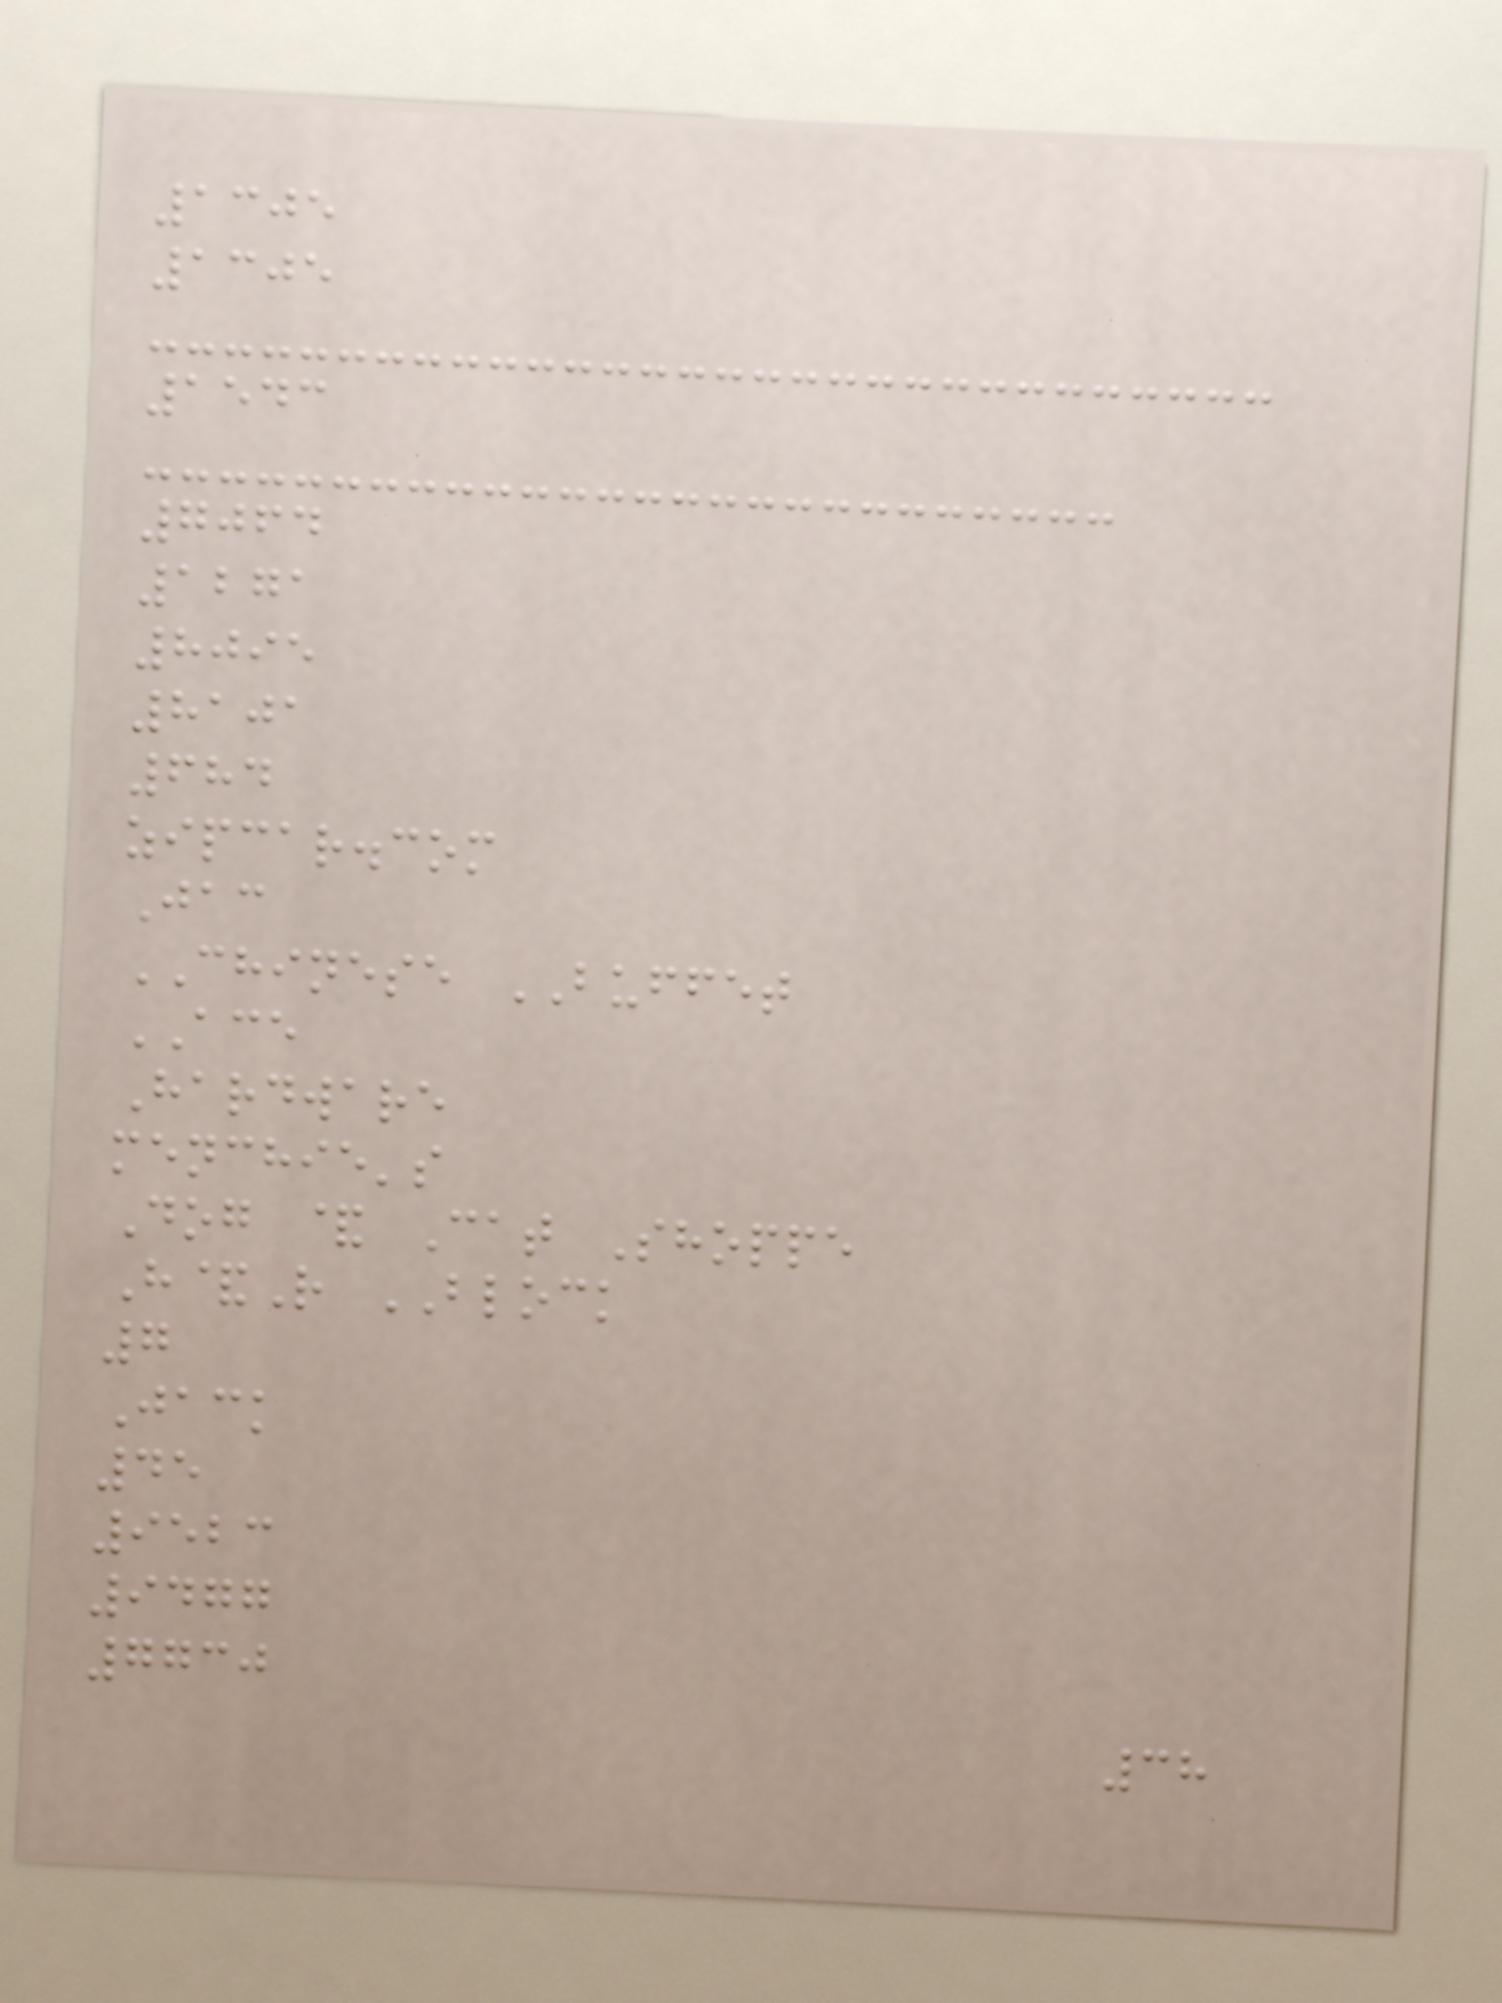1305
1305
1543
7064
1271
8095
8101
684
zipcar.com
Jac
CHINESE BUFFET
ACE
Hardware
menchie's
Dog & Cat Shoppe
H&R BLOCK
7
Jack
45
9523
9477
7730
38
